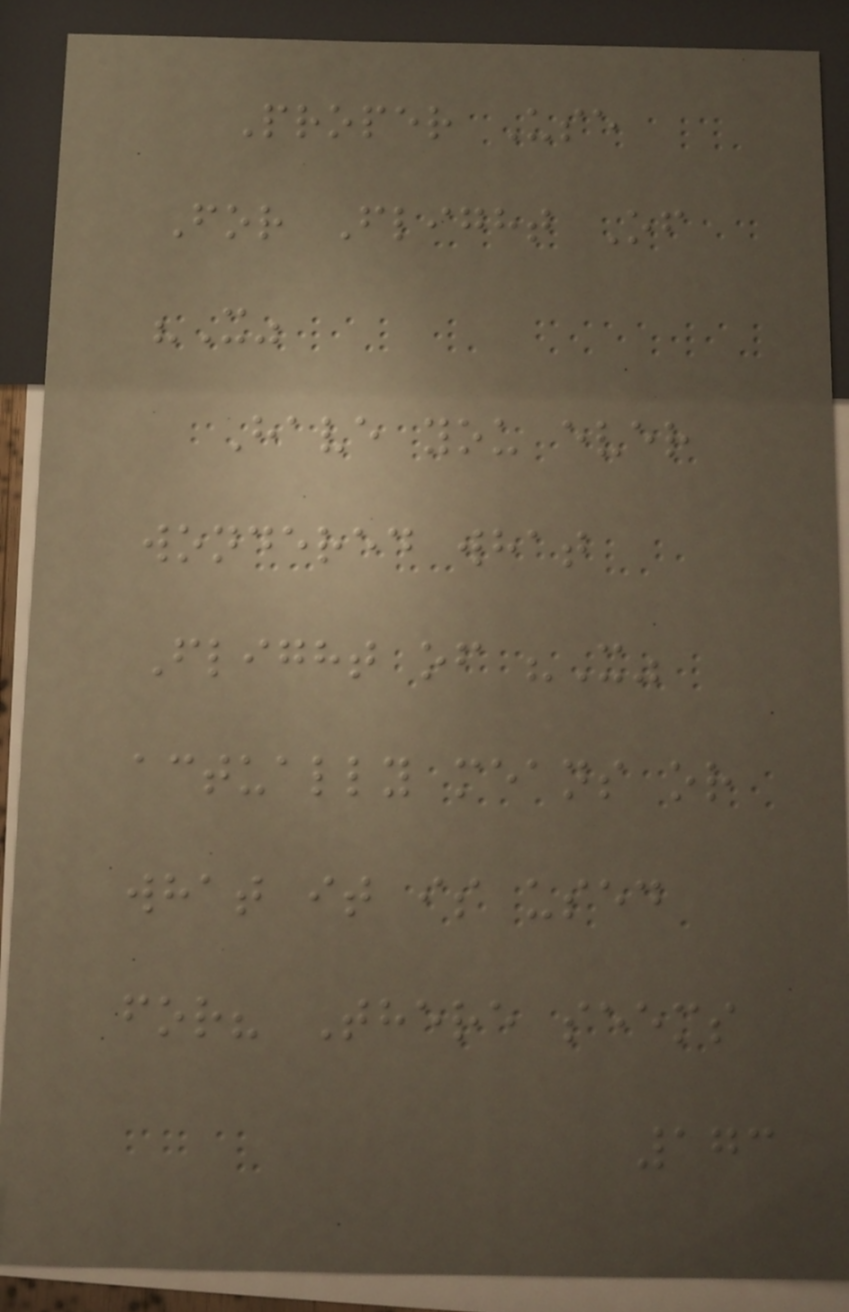Proper Use
For Flight Of
"X"
Have you ever
wondered what
Flight of "X"
actually means or
what it is used
for? There seems
173
